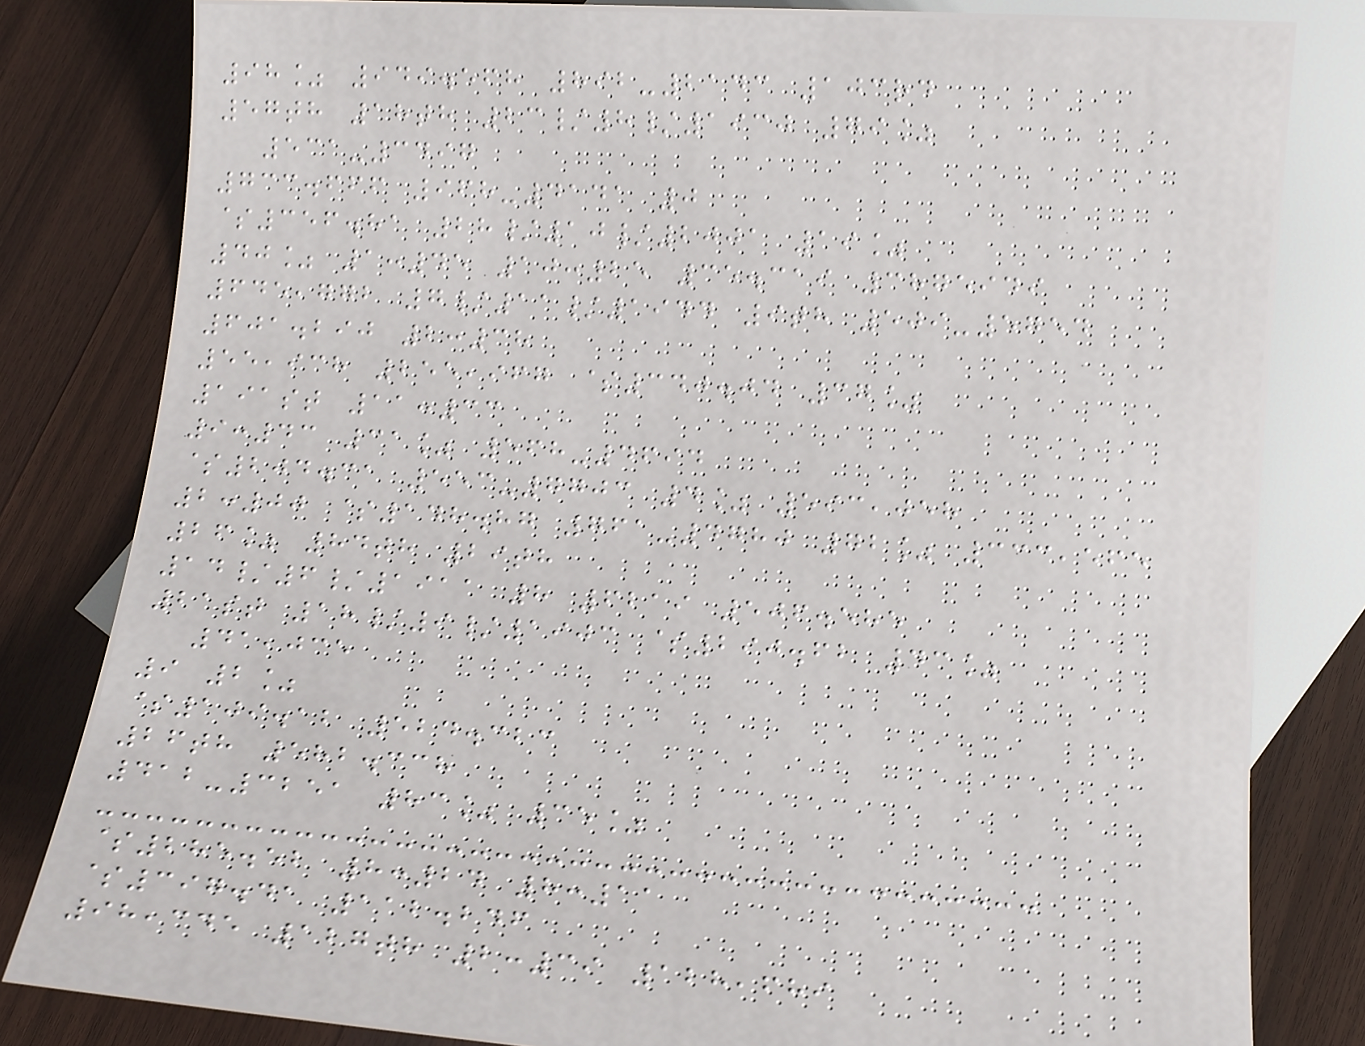98% 949.568 892-2143 103rd
57th 18th 23/8/1930 79%
531-3497
733.666 968-4141 0
$356.81 28/10/2001 19%
40% 1:45 10:25 35.319 3875949
645,772 7/11/1944 9th 509-5754
601.290 2:38
55,938 255,967 $340.04 37%
191st 11:33
9:43 31% 568-4694
$204.31 553-7703 4% 593,058
2:00 $148.87 761-4780 72% 333,565
26% 84th 29th
14/6/1911 8 6219 506.585
21st 18/9/1903 $290.62 43%
41,035
9 2%
$109.12 524.323
26th 582.338
412-3251 83% 35%
$285.52 8:24 8:11
$397.41 112.246
98,345 127th 2:39 128,689
